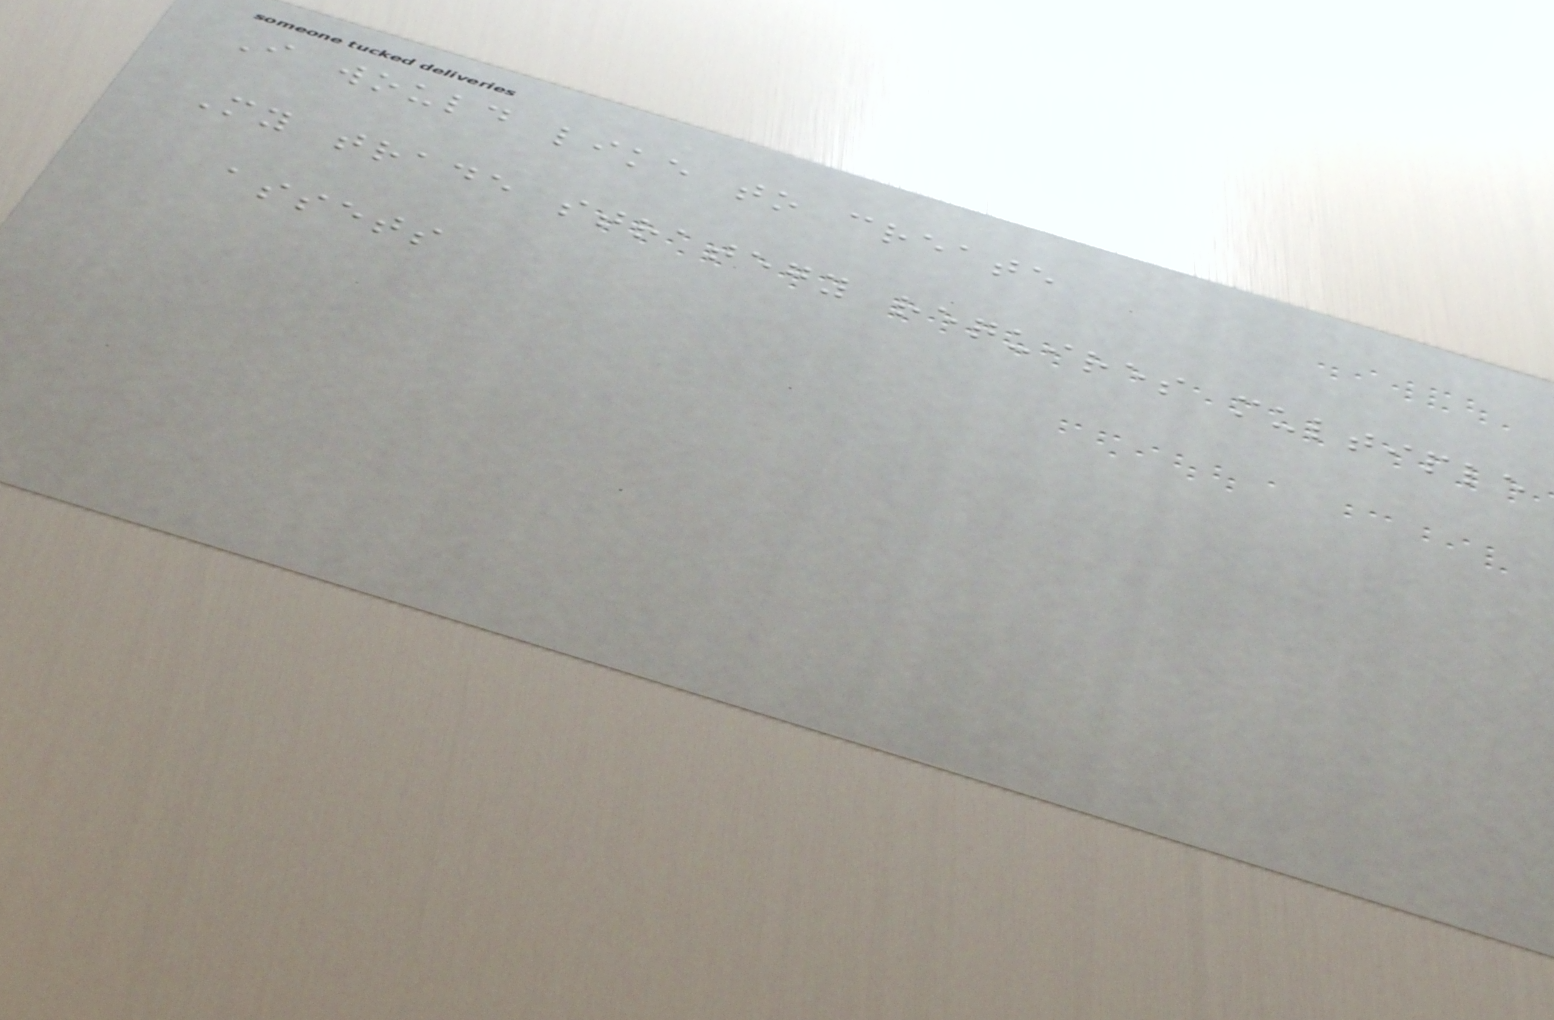I would like to create
My trade strategy requires multiple
assets
